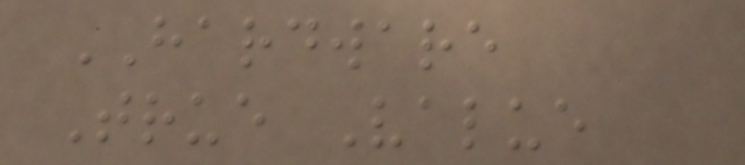HARDWARE
True Value
